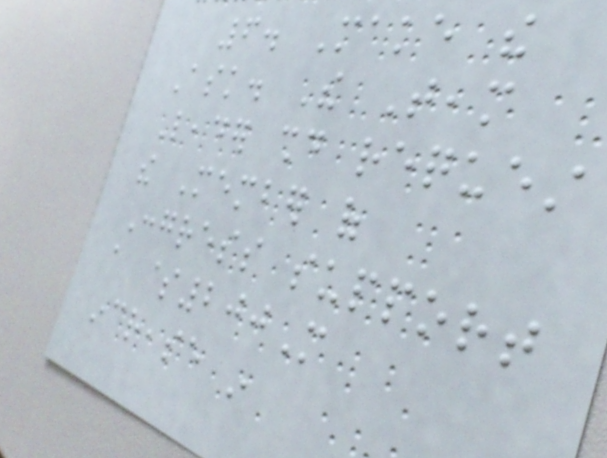6. Make the
Ask. The Team
Leader should request
the Member of
Congress support
a $200M
increase in
